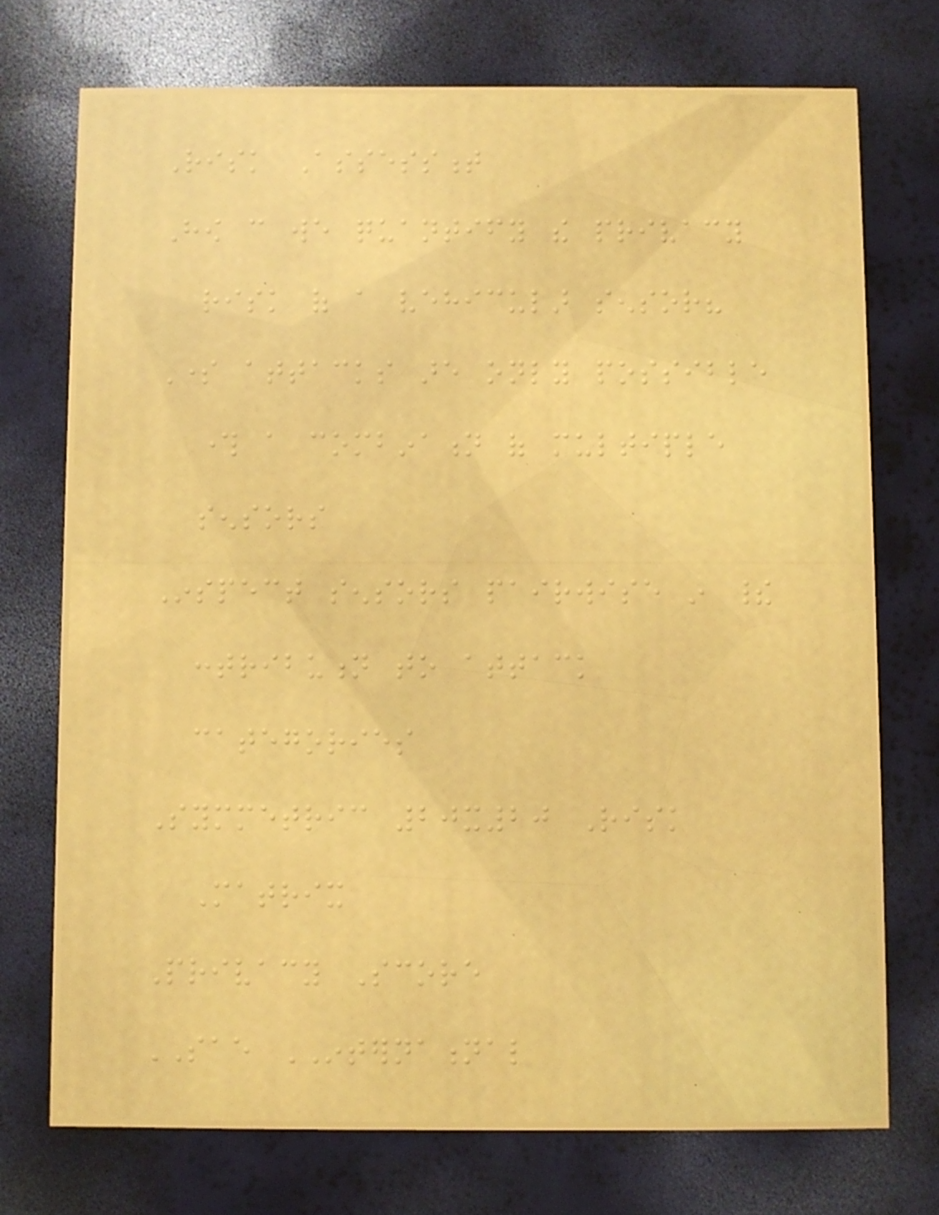Risk Assessment
How can we quantify the privacy
risk of a vehicular sensor?
Some attacks are only possible
through a combination of multiple
sensors
Inspect sensors pairwise in their
contribution to attack
categories
Symmetric 20x20 Risk
Matrix
Privacy Score
SAE INTERNATIONAL
